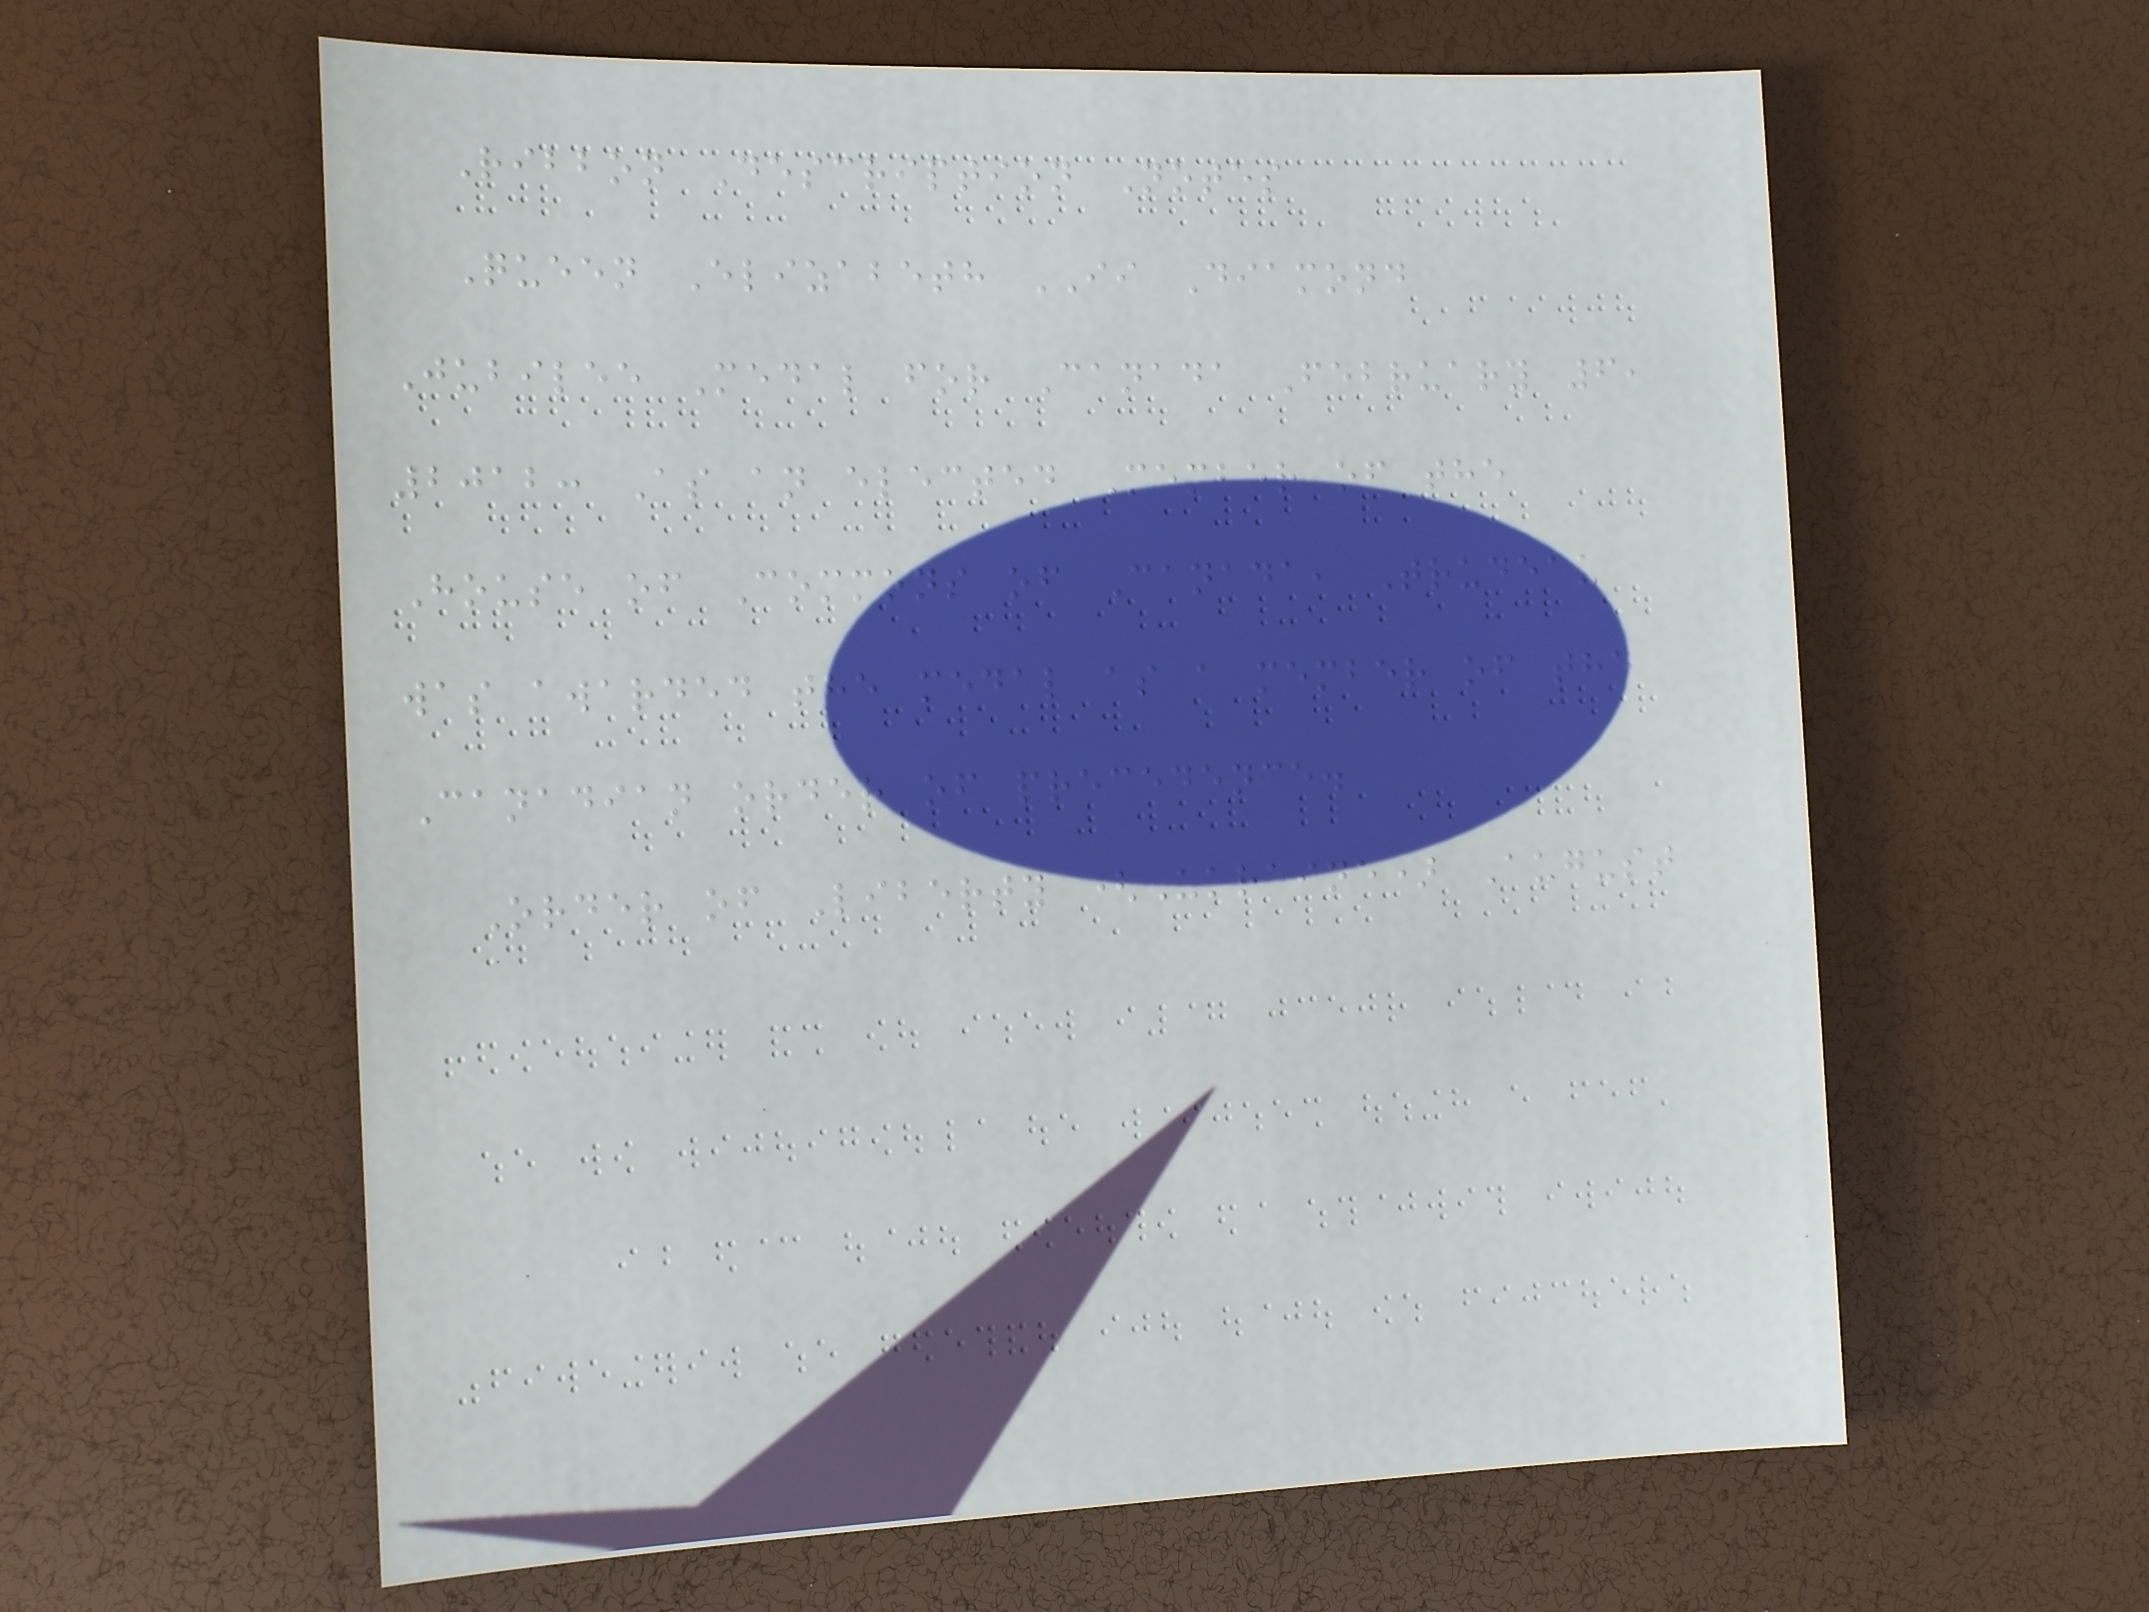Ribbon Description Notes
Queen Elizabeth II Diamond
Jubilee Medal for Canada February 6,
2012: As an elected Member of the
House of Commons of Canada, Trudeau
was awarded the medal as a member of the
Canadian order of precedence.
Order of Liberty (Ukraine) August
